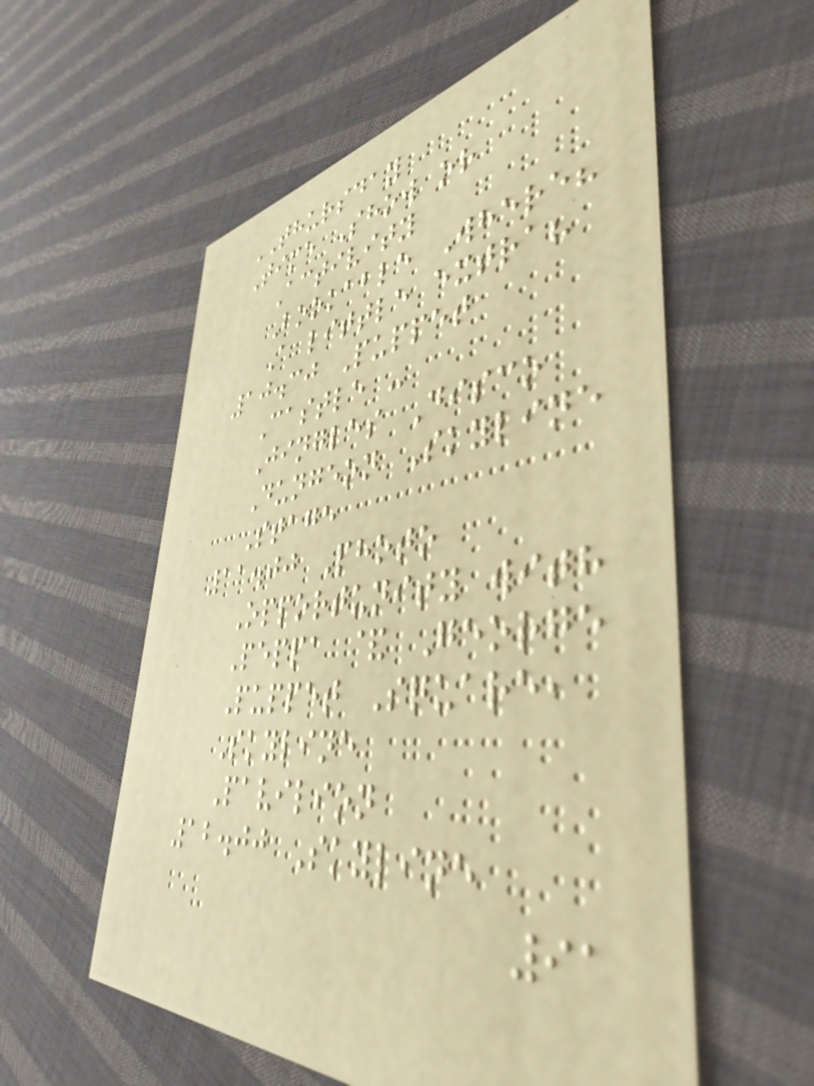THURSDAY
Time Show or
Activity
Bookable Where?
A little extra?
10.30 Puppet
Castle -
Jingles Disco
Dungeon Skyline
Stage
11.00 Photo
Opportunity with
Peppa & George
Puppet Square,
Skyline
Pavilion
12.00 Skyline
91
